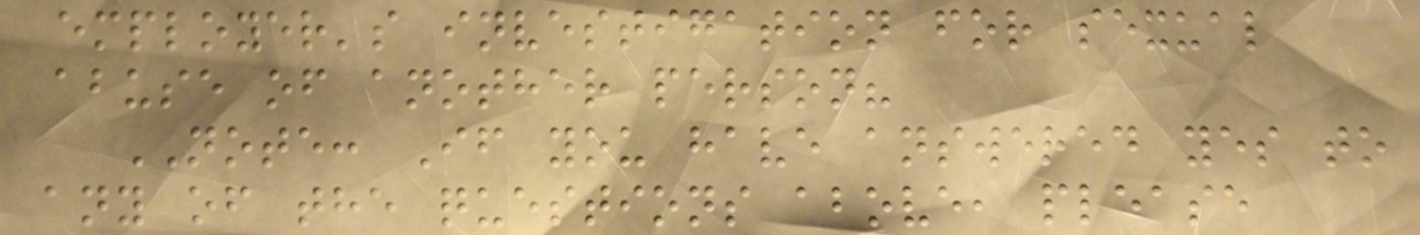employer's investigation for sexual
abuse of another person?
NOTE: If you have answered yes to
any of the questions above, please
